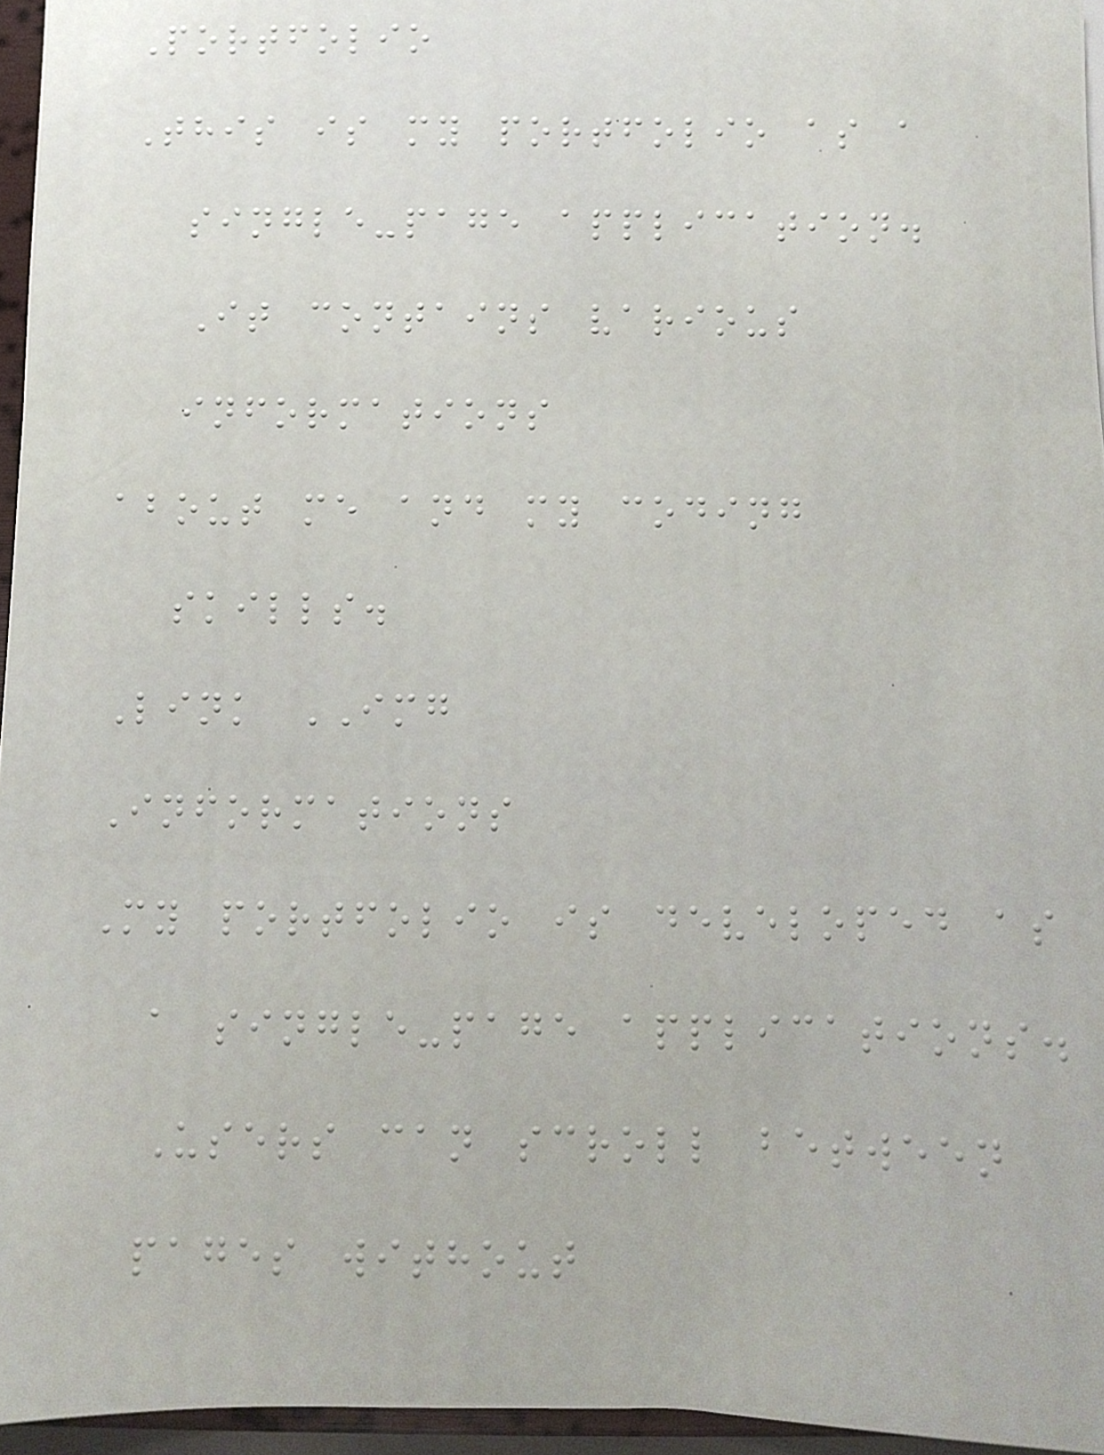Portfolio
This is my portfolio as a
single-page application.
It contains various
informations
about me and my coding
skills.
Link IMG
Informations
My portfolio is developed as
a single-page applications.
Users can scroll between
pages without
